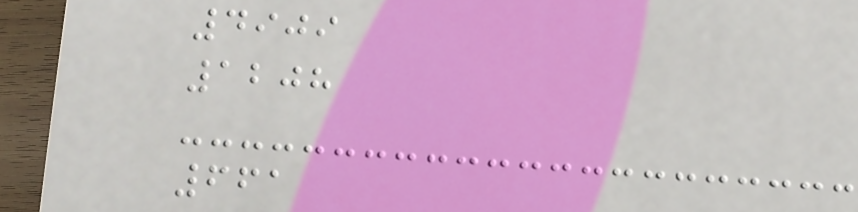4909
1208
661
